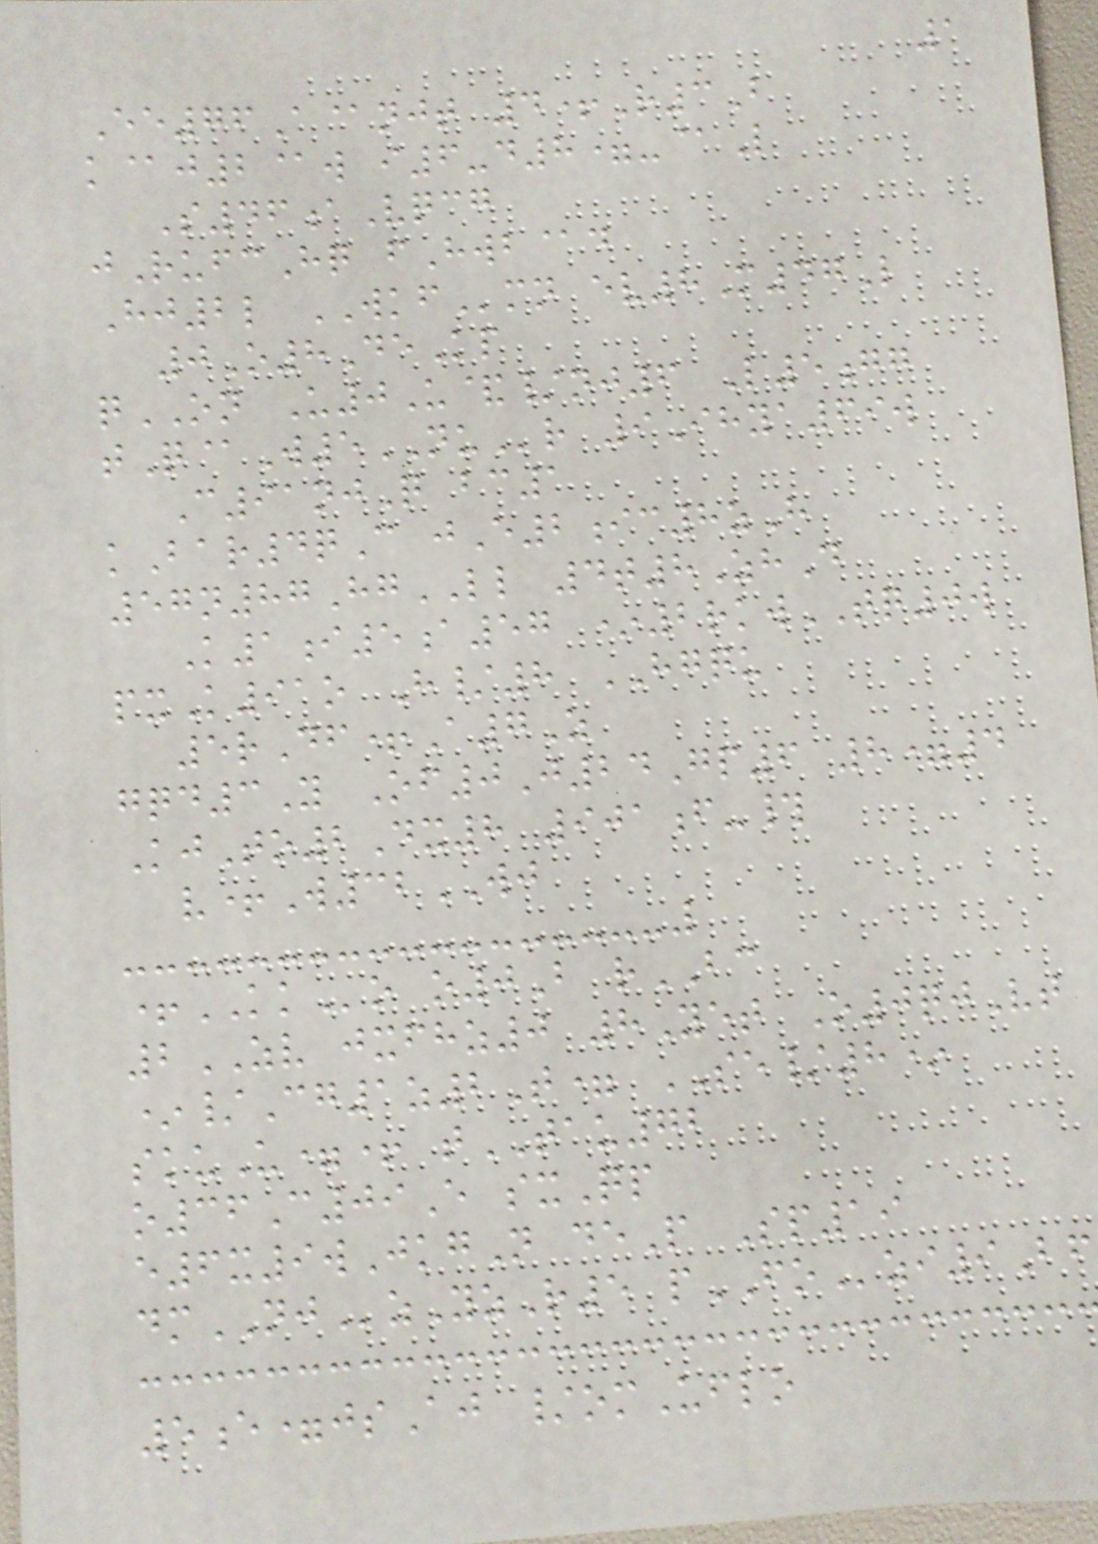1
Ee76A@njt 4+R3B
k@j2@w i6-d8=-@L
S46aVqcg
jRufcHq fHwb@d
Hj2l WKFmn ev8M47L
0O8DeKp
qON U0U&/nj6 L5gg
tQ@W5NUr 9Ihya69w
C91njQ bc1
kBar4qC jE2ic8zH
57n87HgLL 4t8ZhD
K1i5a57 *2rkwTQ0w
pxK91o H/8 HGQU
5rDf+A7Z
gqd3Y Of0J24Gp6 8=4
KjTo2Dx8 901f-#
v+W32WJ
+KKo o0B rBC
2ZV jxfhz0 8Yet O0qjVt
*/Cg1z2T= SE/8*
skuU=+ tTAU72
o36C09E sxQp
e6x9wJkgN deP Sp19
dmNJzYzR5 pFOzi9Bf
5e=jsAj /omUflo
